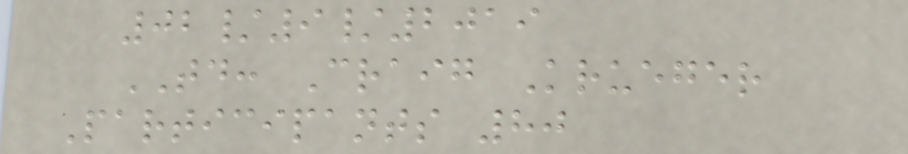02/9/2019
TD: Craig Krueger
Participants 80
